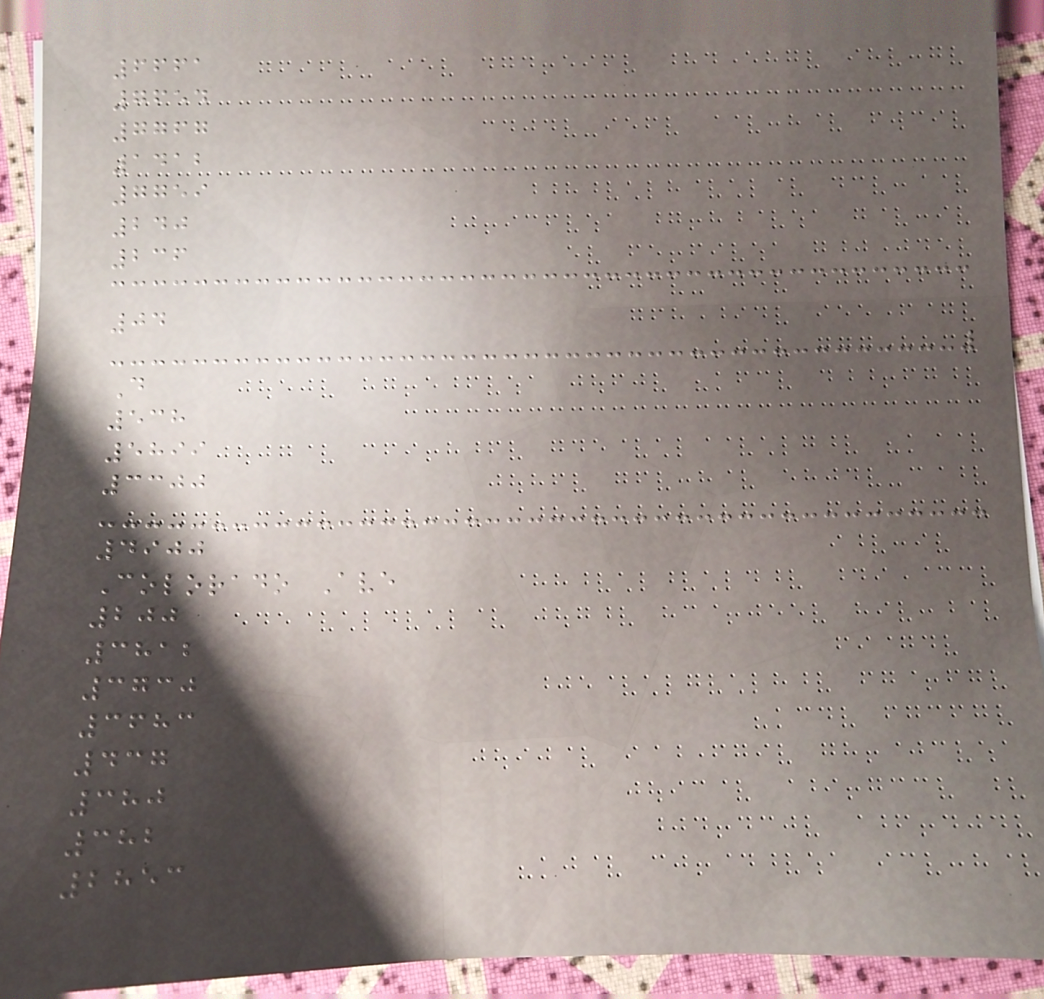6661
7654
7767
1412
7759
240
236
04
D
538
5899
3300
4900
Colorado Ave
200
3812
3730
3683
437
380
382
2853
